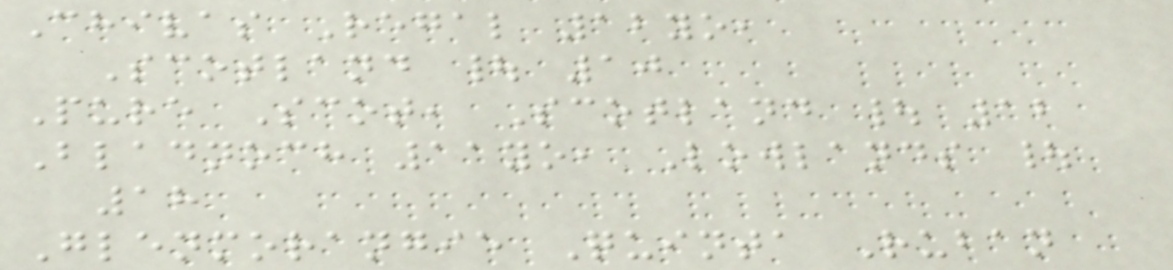Chivas Regal 12yo,
Scotland | 10
Pure Scot, Scotland | 12
Bladnoch 11yo, Lowlands |
18
Glenmorangie Quinta Ruban
